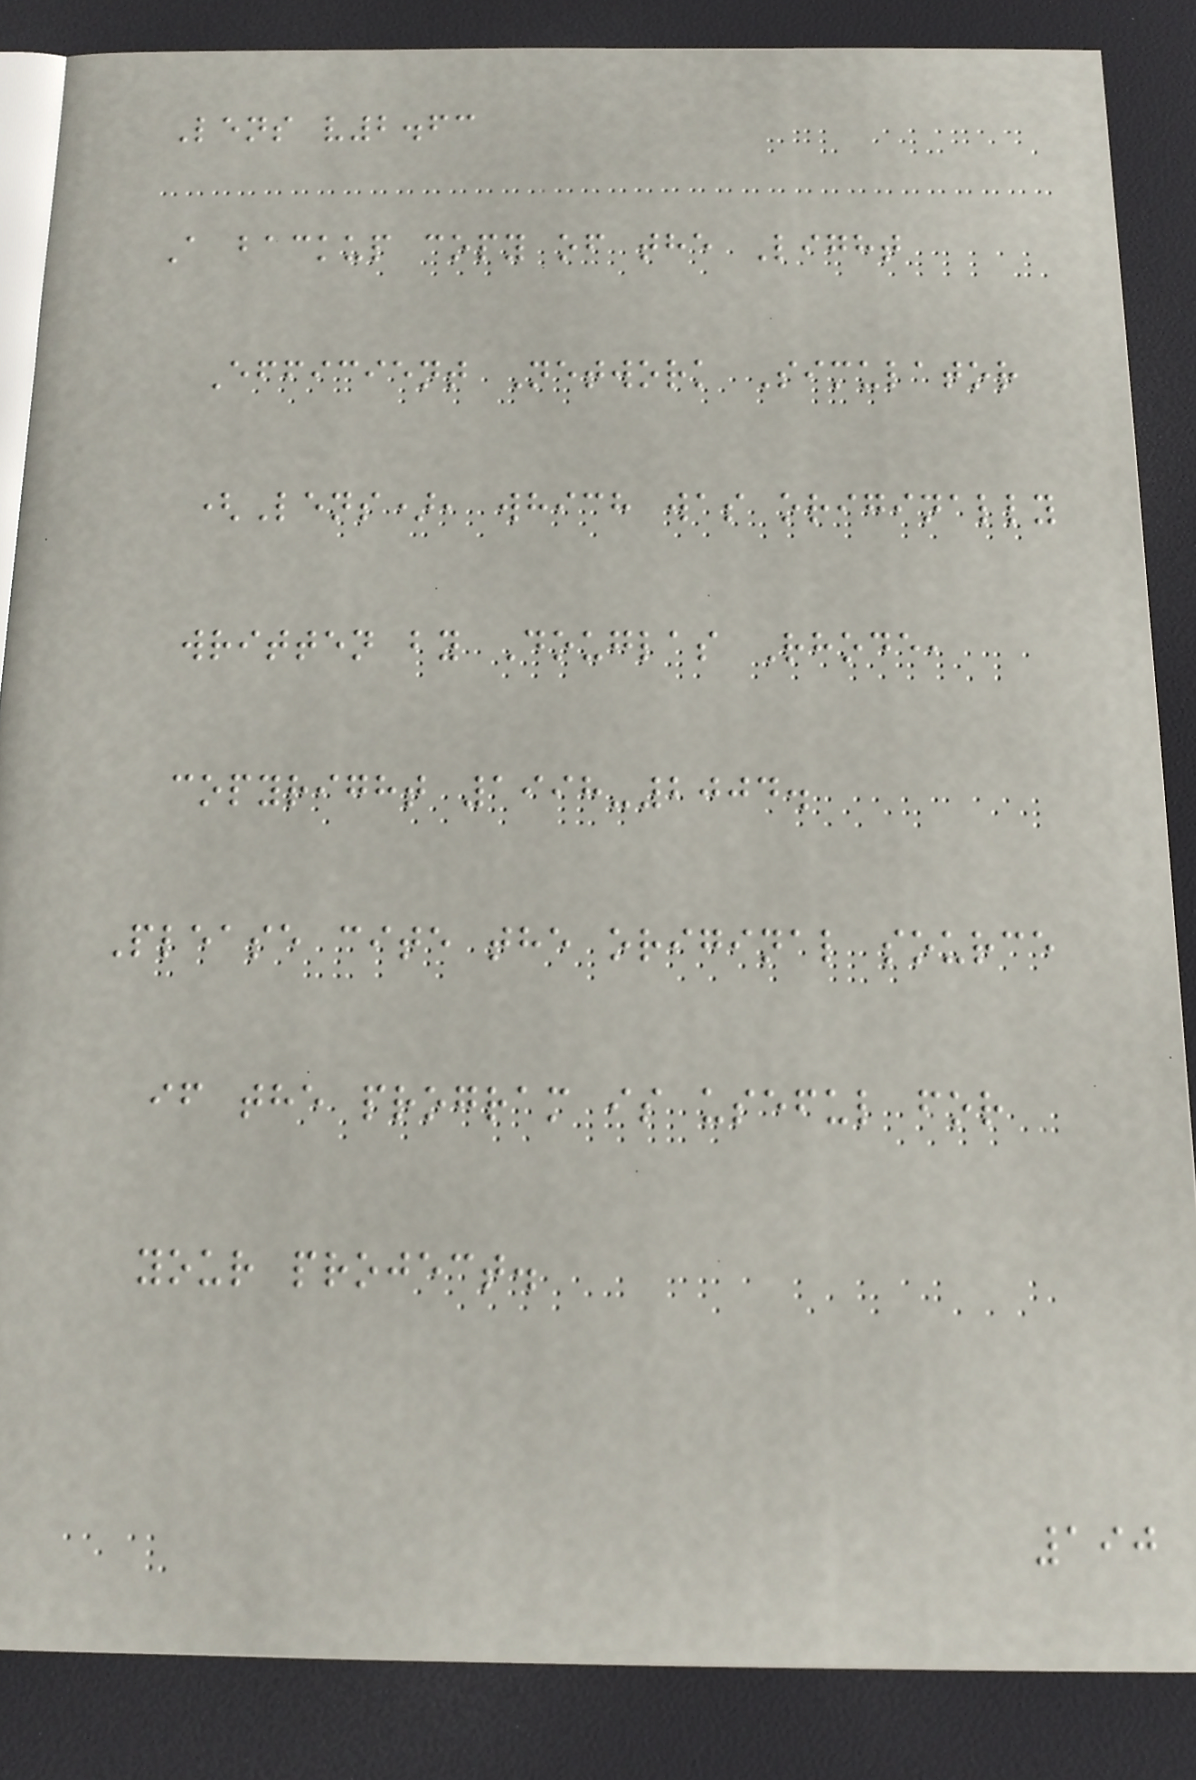Lens v2.63
A backup copy of the Light
Efficient Network Simulator
(Lens), which was originally
written by Douglas Rhode,
copyright 1998-2004.
Please cite the original source
if the program is useful for
your project.
190
